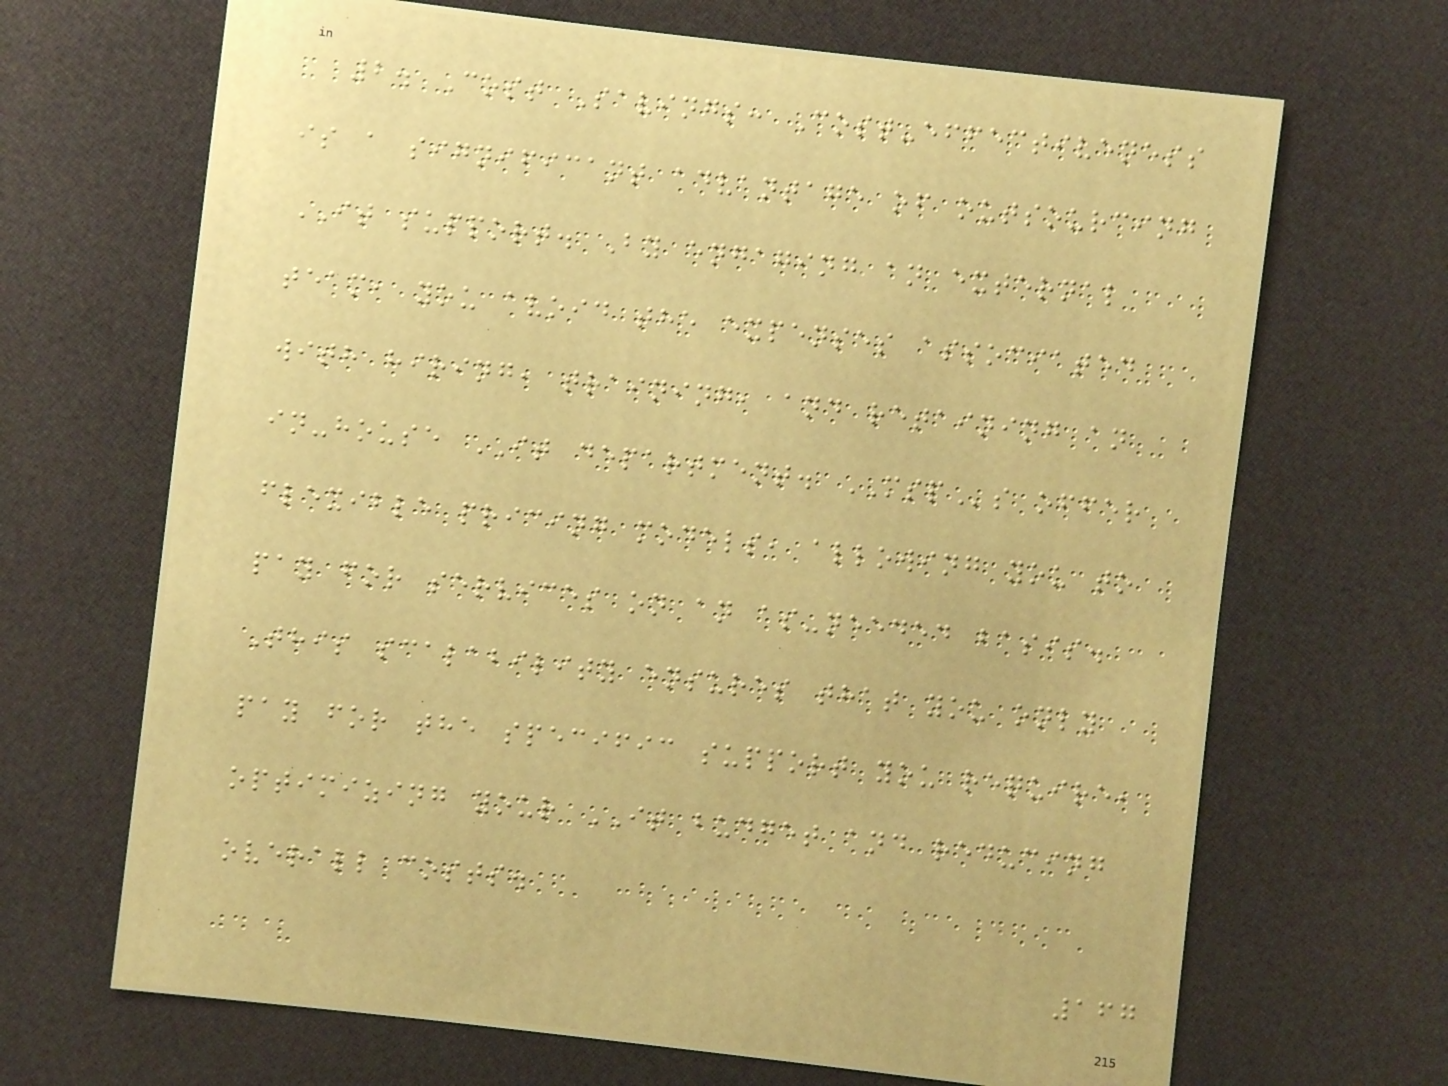2. Cost Savings: Cost-effectiveness
is a significant advantage of outsourcing
IT support. By engaging an external
team, you avoid the expenses associated
with hiring, training, and retaining an
in-house IT department. MSPs offer
flexible pricing models, allowing you to
pay for services on an as-needed basis.
This scalability ensures that you only
pay for the specific support you require,
optimizing your IT budget and reducing
overall costs.
167
